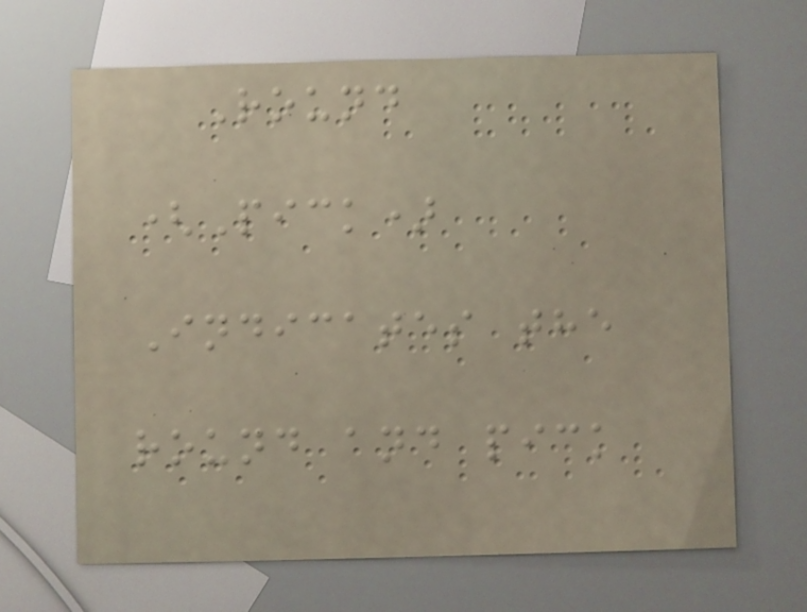Round
(Pick)
Indicates the
round and pick
